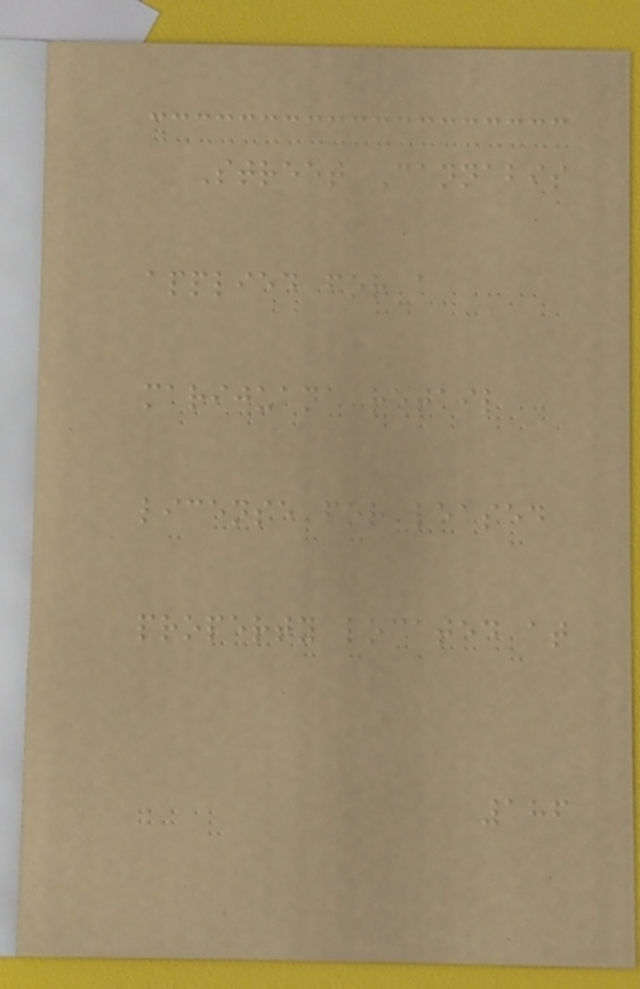Street Cannabis
applied for a
marijuana retail
license for leased
property located at
186
